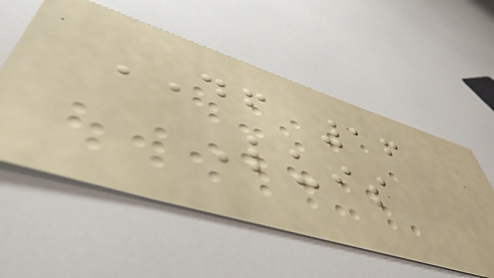DF 16
Luis
